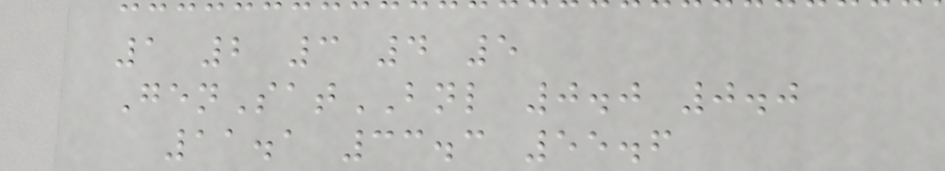1 2 3 4 5
GenSatBNL 0.0 0.0
11.1 33.3 55.6
